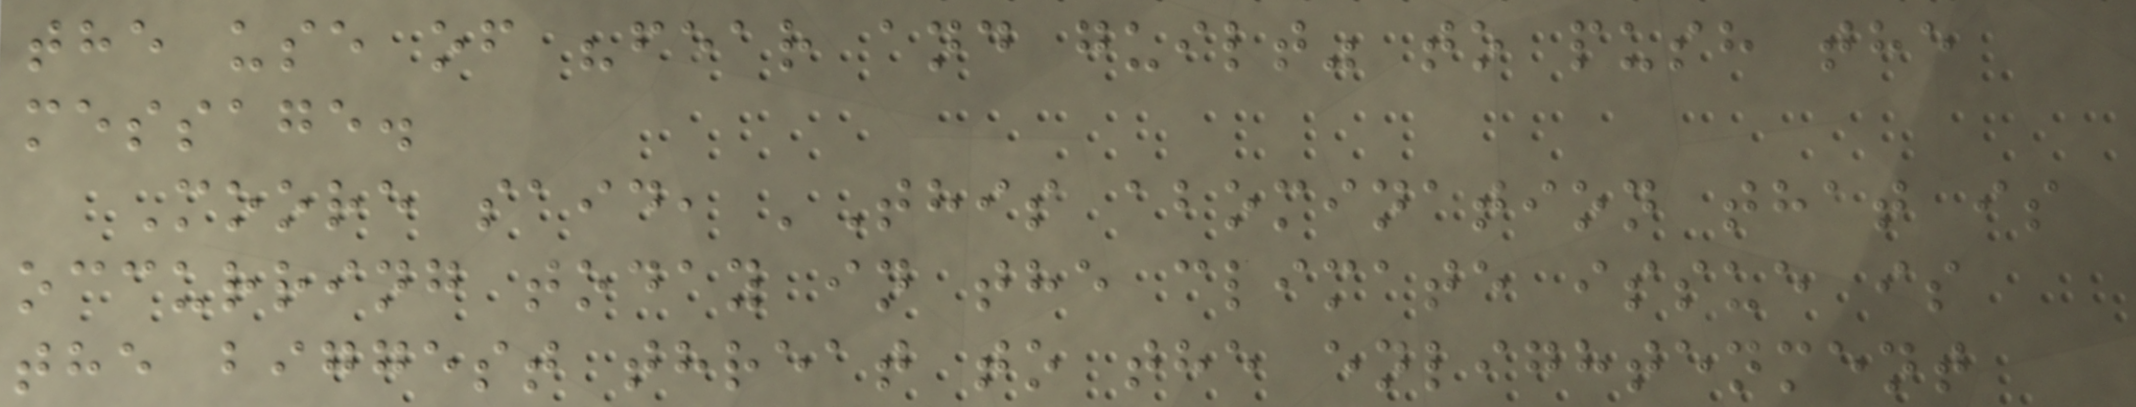the use of "fear and guilt" to push the
message.
Moore said, 'This abomination that is
occurring today in the climate issue is
the biggest threat to the enlightenment
